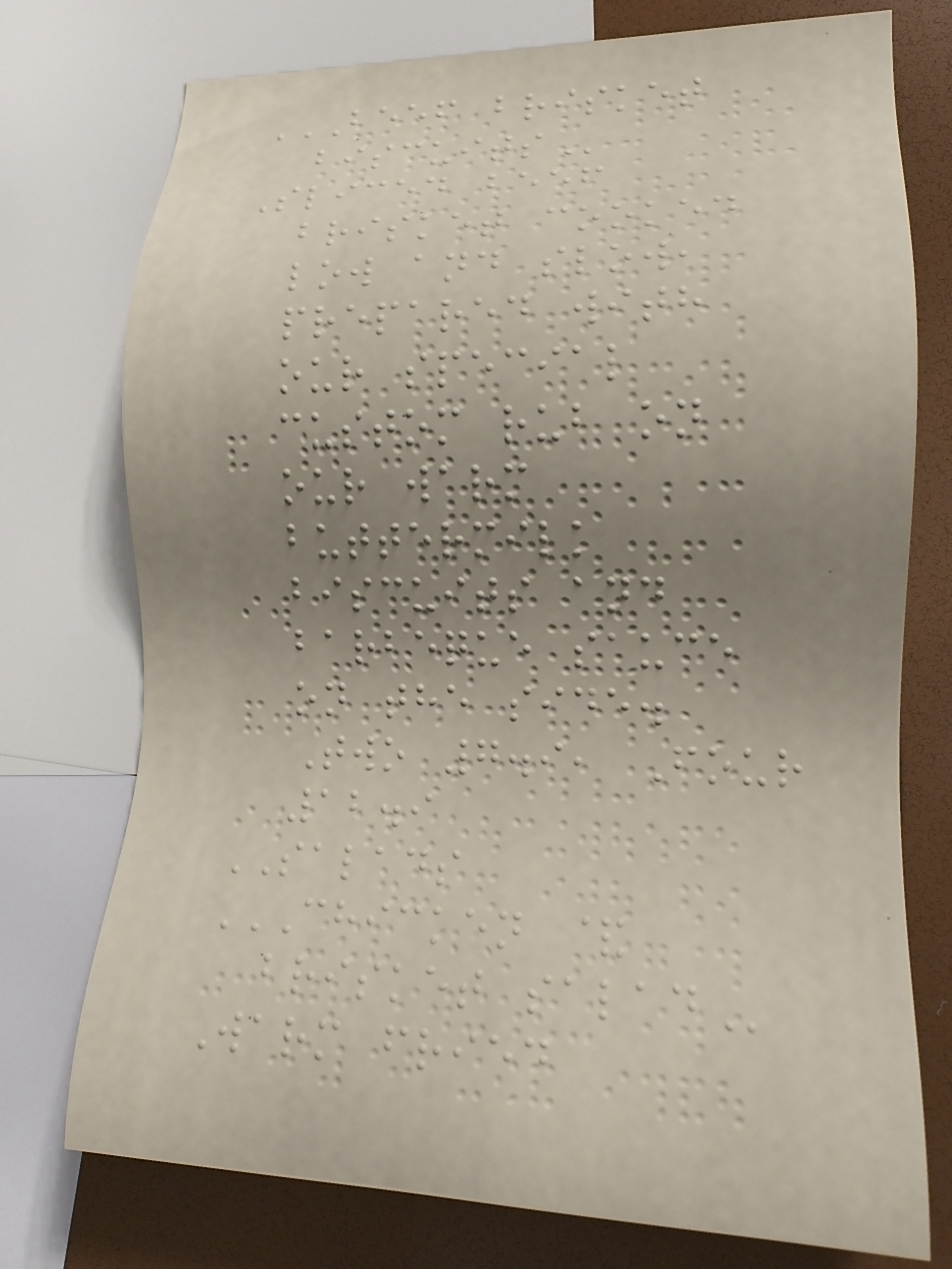BEEF BRISKET
BISCUITS
Sliced beef
brisket cooked
low and slow,
prepared with
our special
custom rub on
our warm
buttermilk
biscuits and
barbeque sauce
on the side.
Two 7.9, Four
12.9
SALADS
CHICKEN &
BRISKET SALAD
Warm fried
